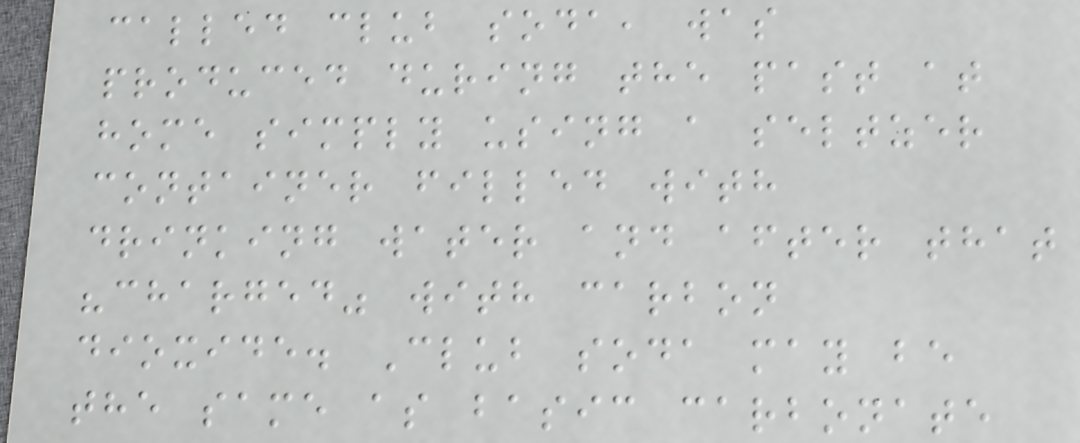called club soda, was
produced during the past at
home simply using a seltzer
container filled with
drinking water and after that
"charged" with carbon
dioxide. Club soda may be
the same as basic carbonate
